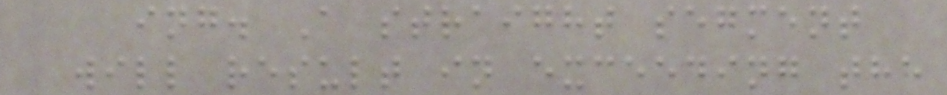ing. A straight segment
will result in exceeding the
